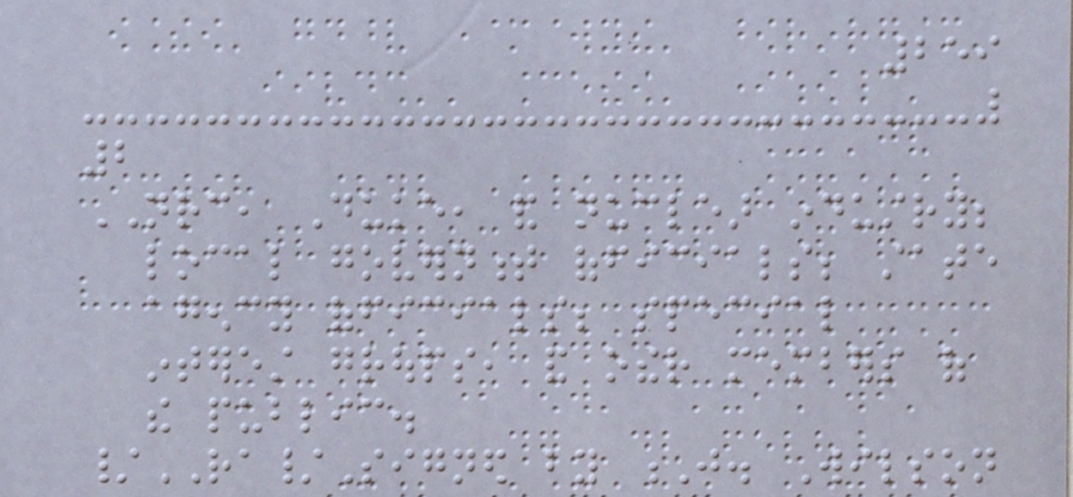259
2
NRC, Duke, and nuclear industry;
local government officials; state
agency officials; special
interest groups, and other members of
the public.
/RA/Signed by J. Wilson
